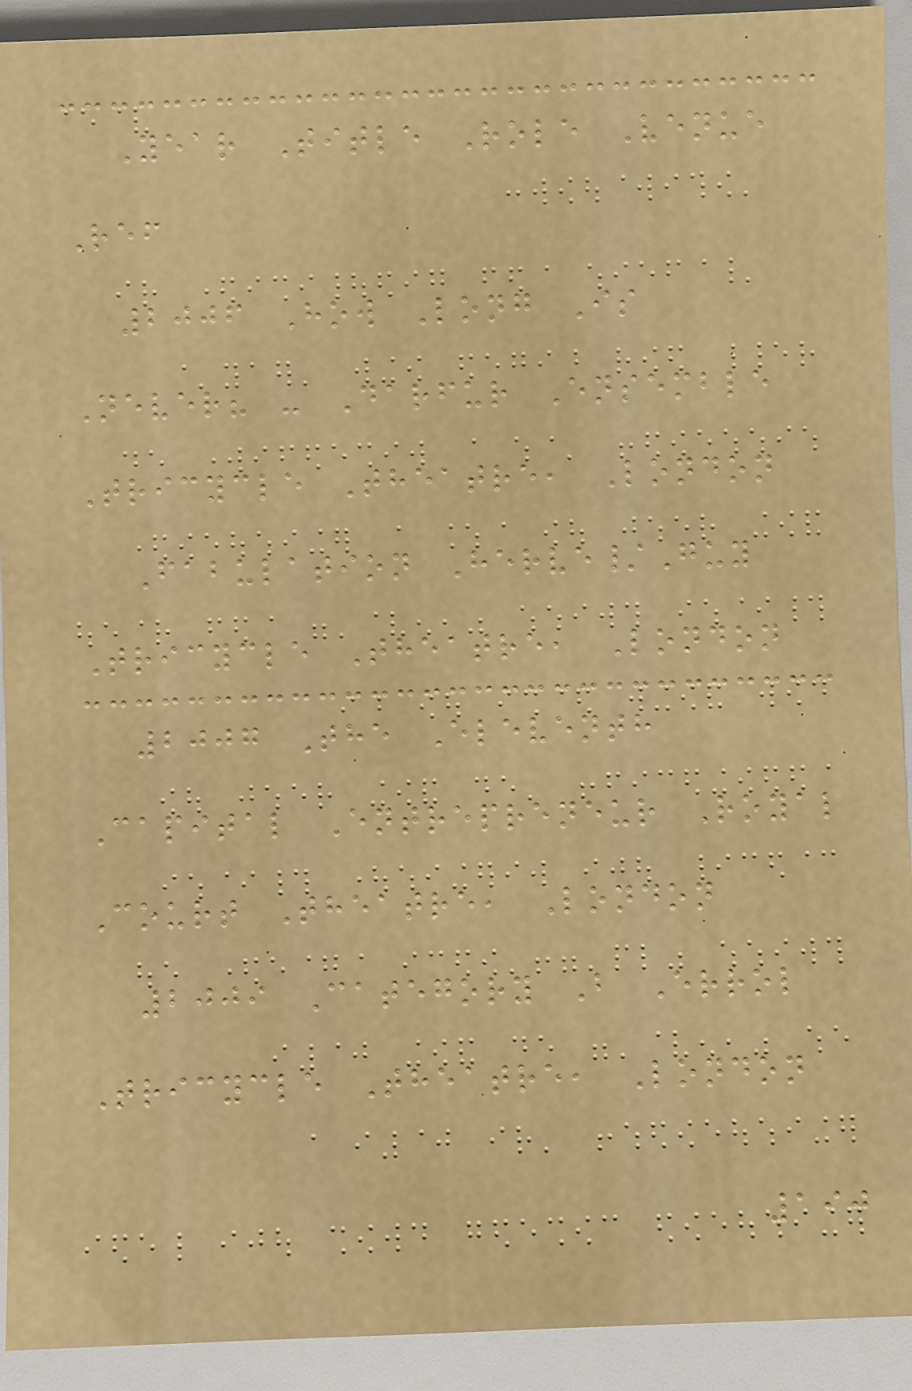Year Title Role Venue
Ref
2006 How Long Is
Never? - Darfur Ensemble
Tricycle Theatre, London
Fabulation Herve/Guy
Tricycle Theatre, London
2007 The Eleventh
Capital Entrepreneur Royal
Court Theatre, London
2009 Category B Errol
Tricycle Theatre, London
190
